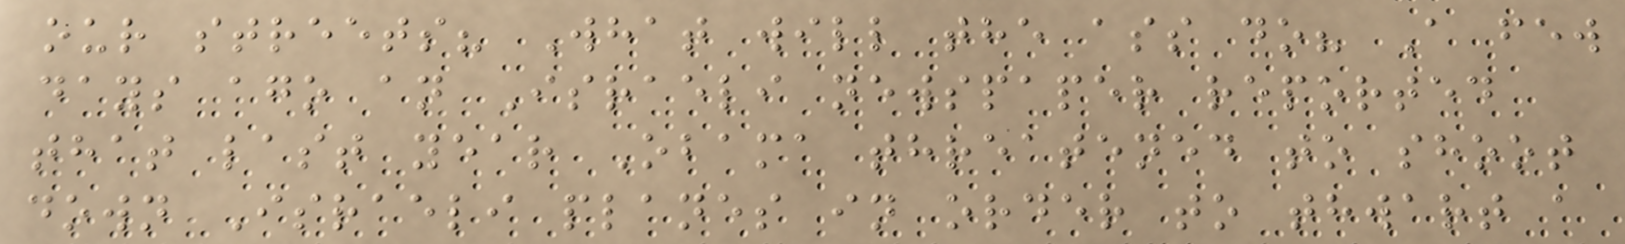our streets? What will the ass do? A few
days ago an Israeli newspaper reported
that last year Obama threatened to shoot
down Israeli planes in order to thwart a
